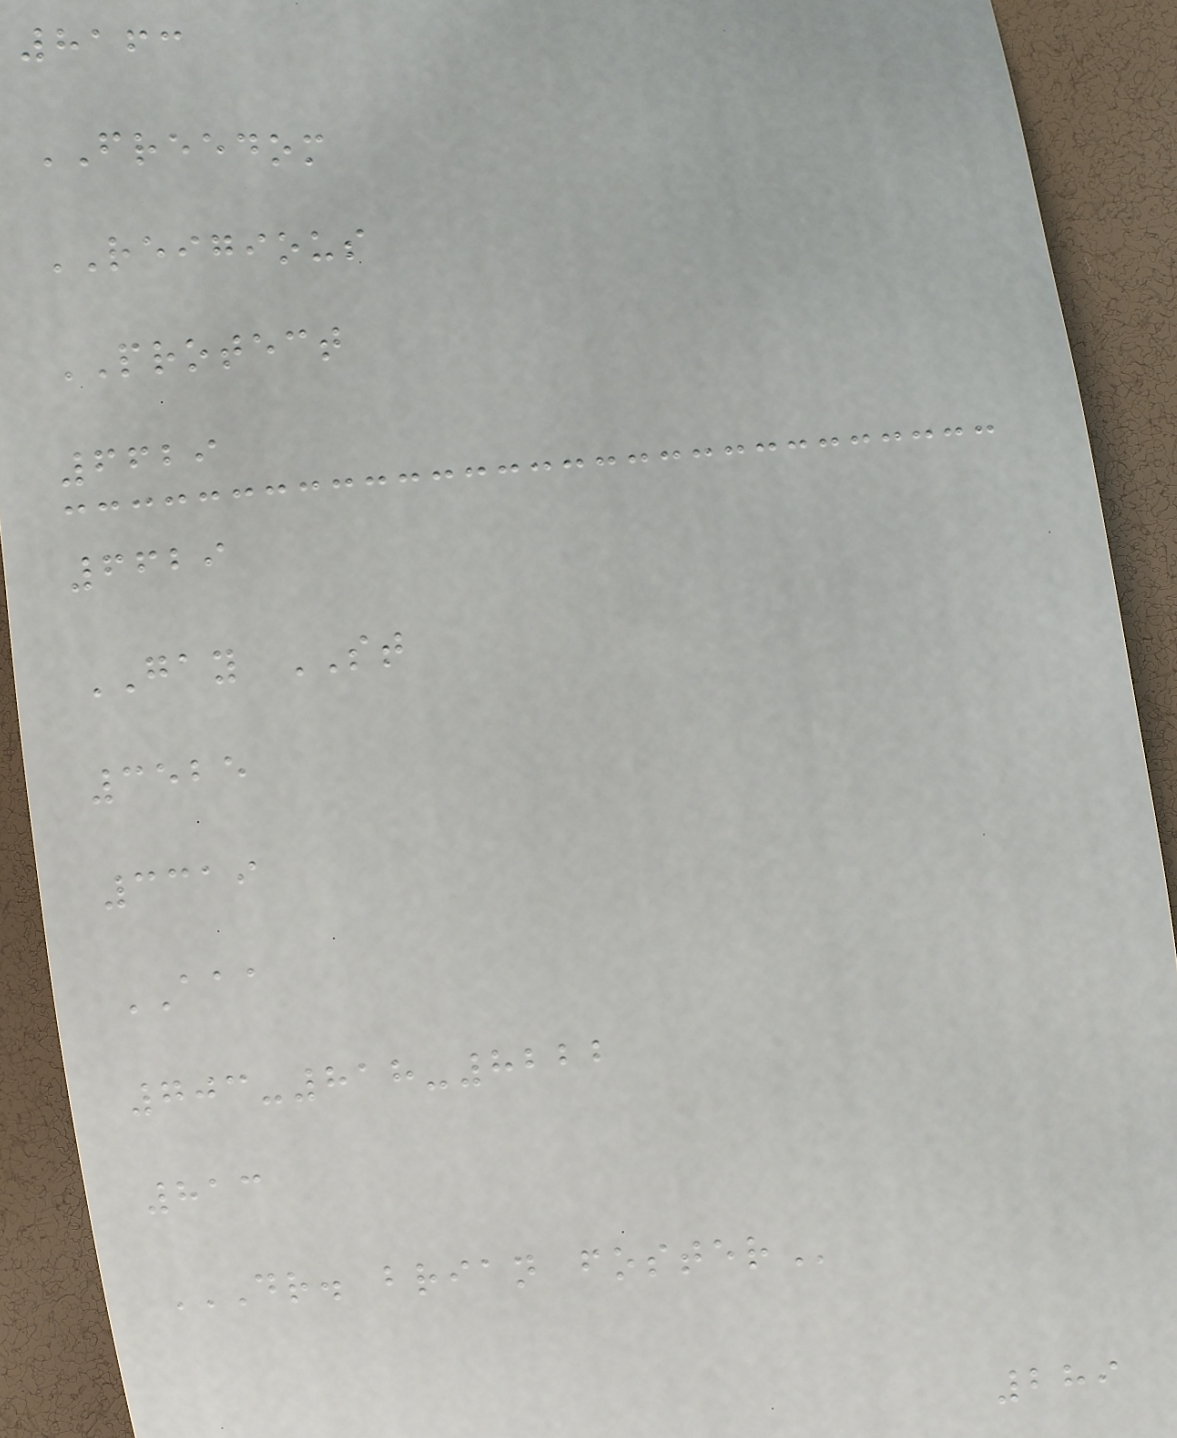8163
FREEDOM
REIGIOUS
PROTECT
6629
6629
GAY ST
3525
3319
AAA
703-818-8222
813
DR. BRIAN FOSTER
289
